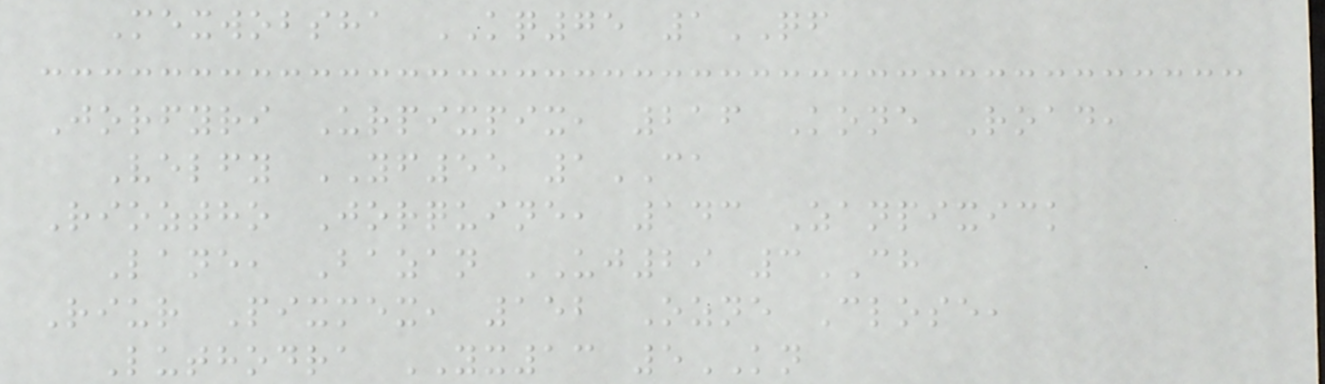Mexwobsha KQ75 1QF
Jorfyri Urpixpix, 216 Kone Road,
Velfy YF55 1CA
Rioztho Jorquine, 143 Zanpixick
Lane, Bazan UJ29 3CH
Riur Pixmex, 152 Ozne Close,
Luthodra YX13 5KN
